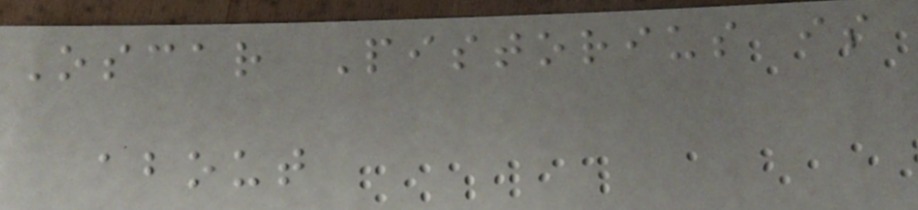Oscar Pistorius is
about
